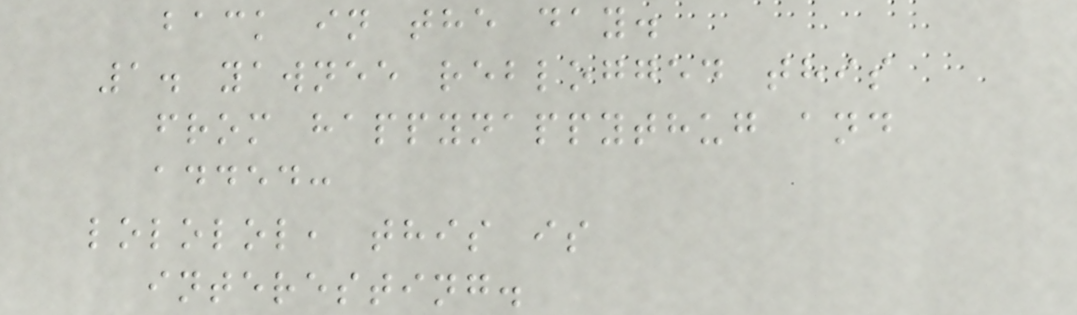back in the day.
1. yawnee reblogged this
from happynappythug and
added:
lololol, this is
interesting.
